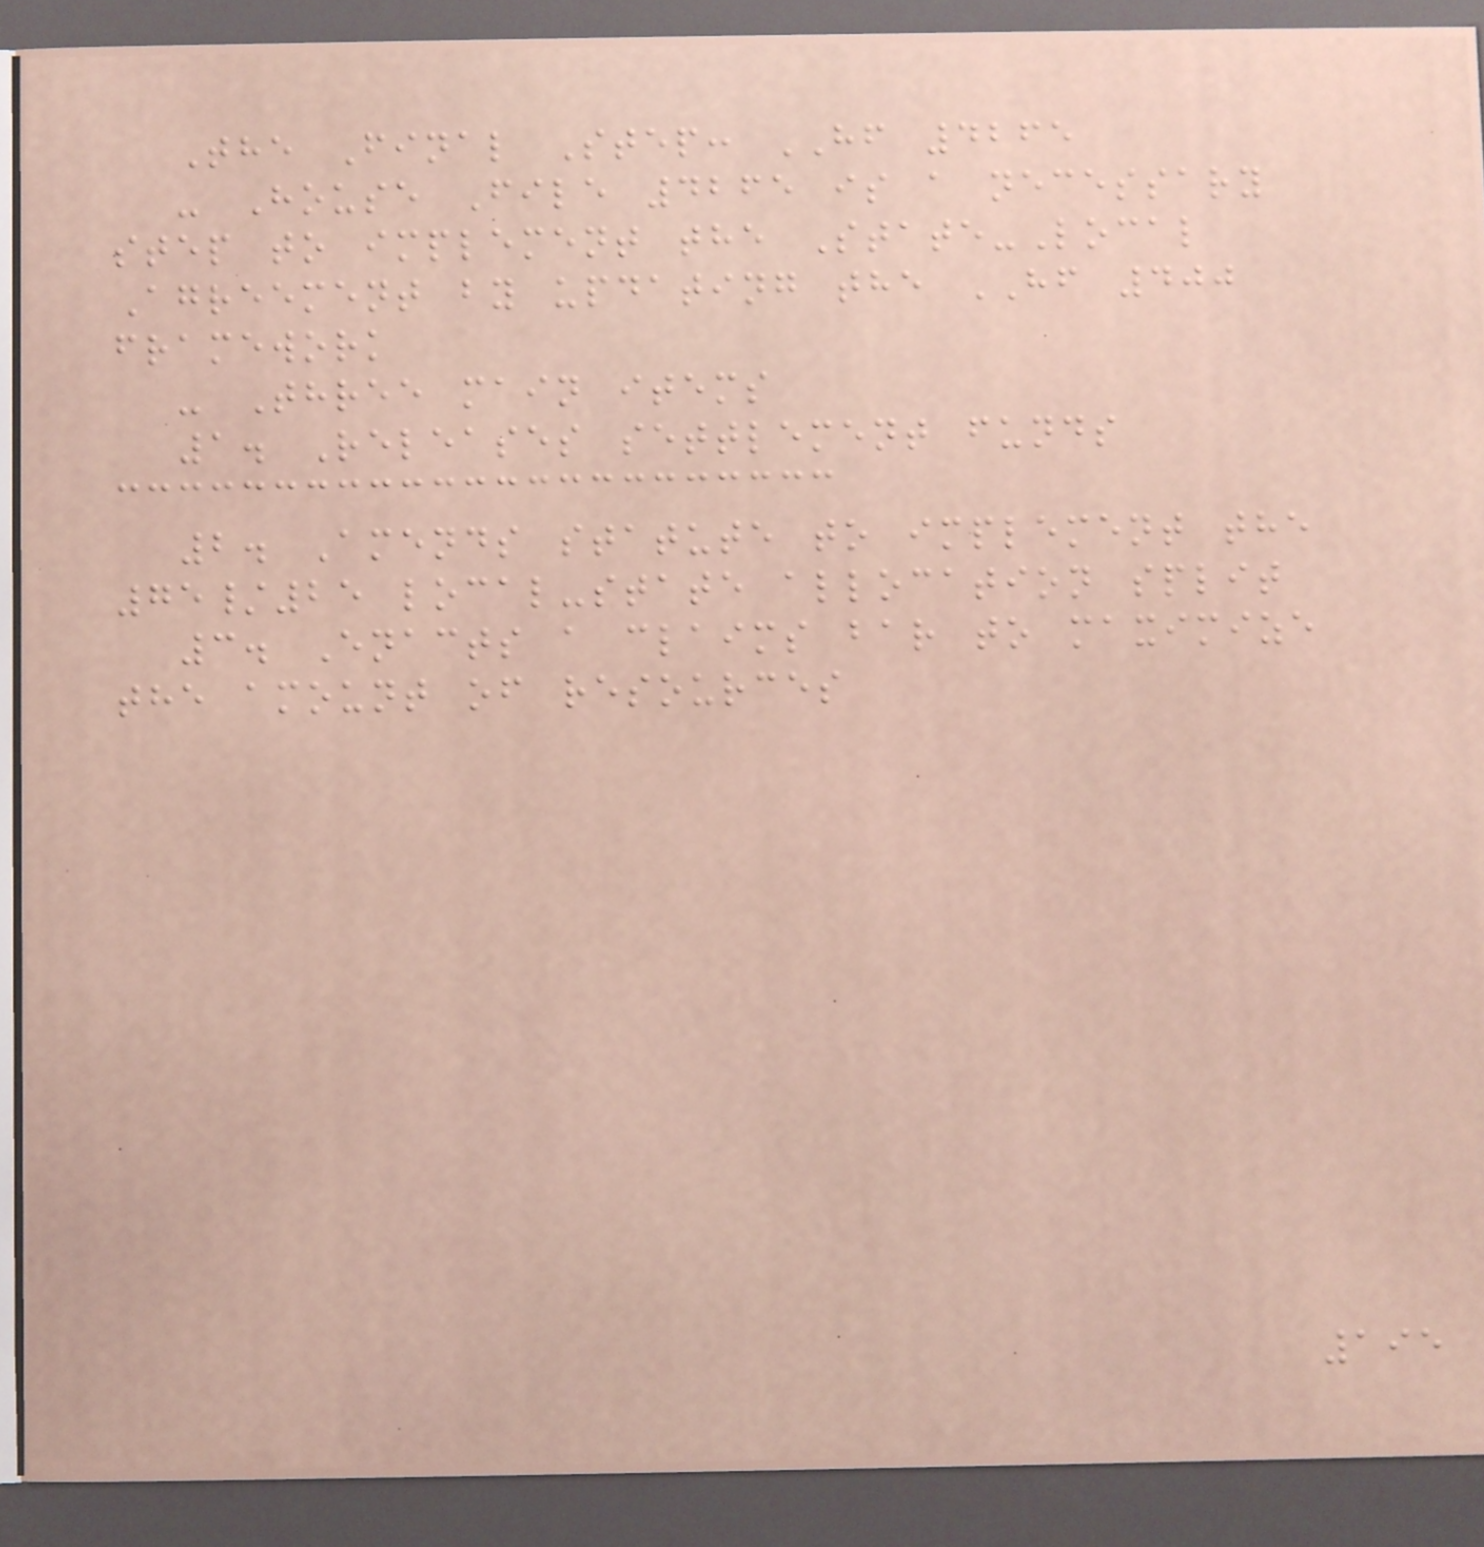The Final Step: HF 4265
- House File 4265 is a necessary
step to implement the State-Local
Agreement by updating the HF 400
framework
- Three main items
1. Releases settlement funds
2. Amends statute to implement the
75/25 local-state allocation split
3. Enacts a claims bar to maximize
the amount of resources
195
